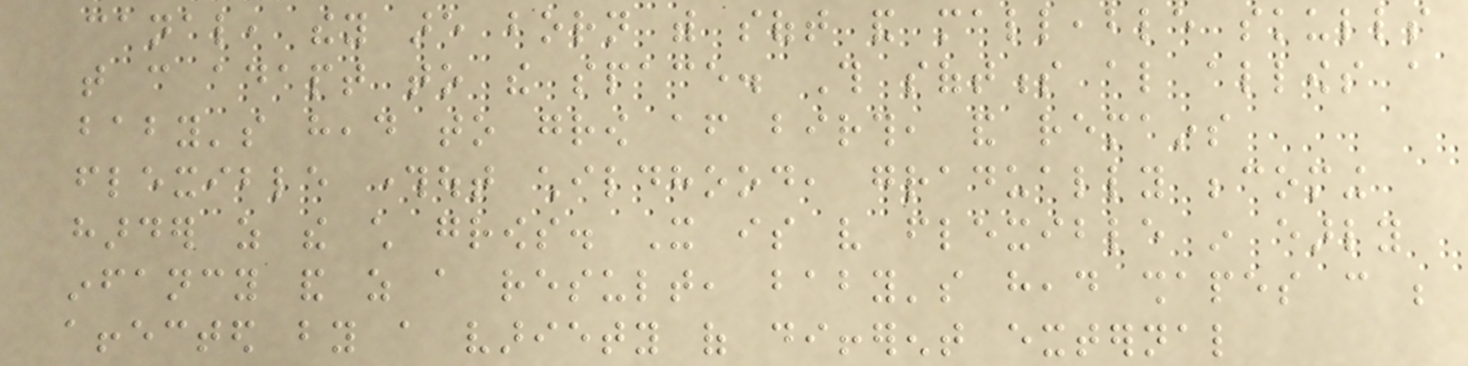canal, they are born with soft and malleable skulls
that can adapt to the space. This softness also allows a
baby's head to grow after birth, and remains
flexible throughout childhood, gradually becoming
harder as the child grows. It is very flexible in early
infancy and as a result, baby's head shapes can be
affected by a variety of different external
